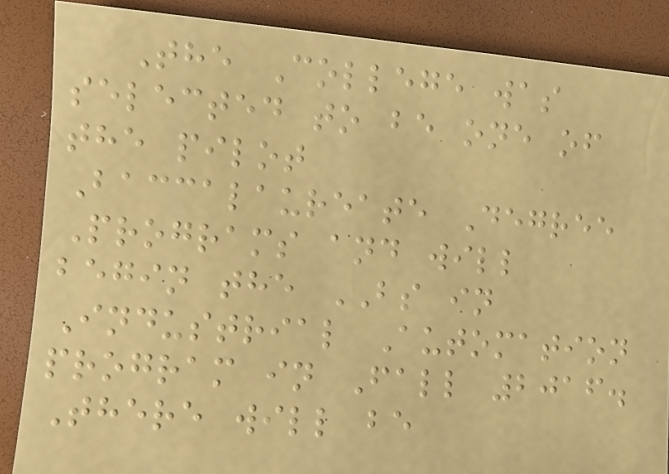The College was
selected to be one of
the pilot
Baccalaureate Degree
Programs and will
begin the BS in
Industrial Automation
program in Fall 2016.
There will be
